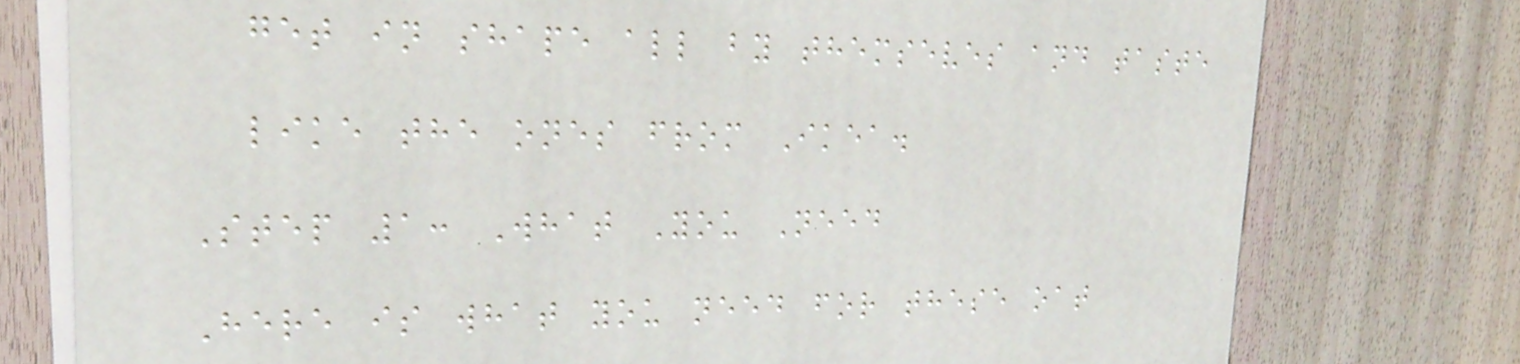get in shape all by themseves and taste
like the ones from Ikea.
Step 1: What You Need
Here is what you need for these oat
